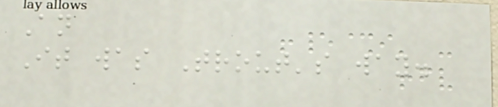An
It was Trout's way.
